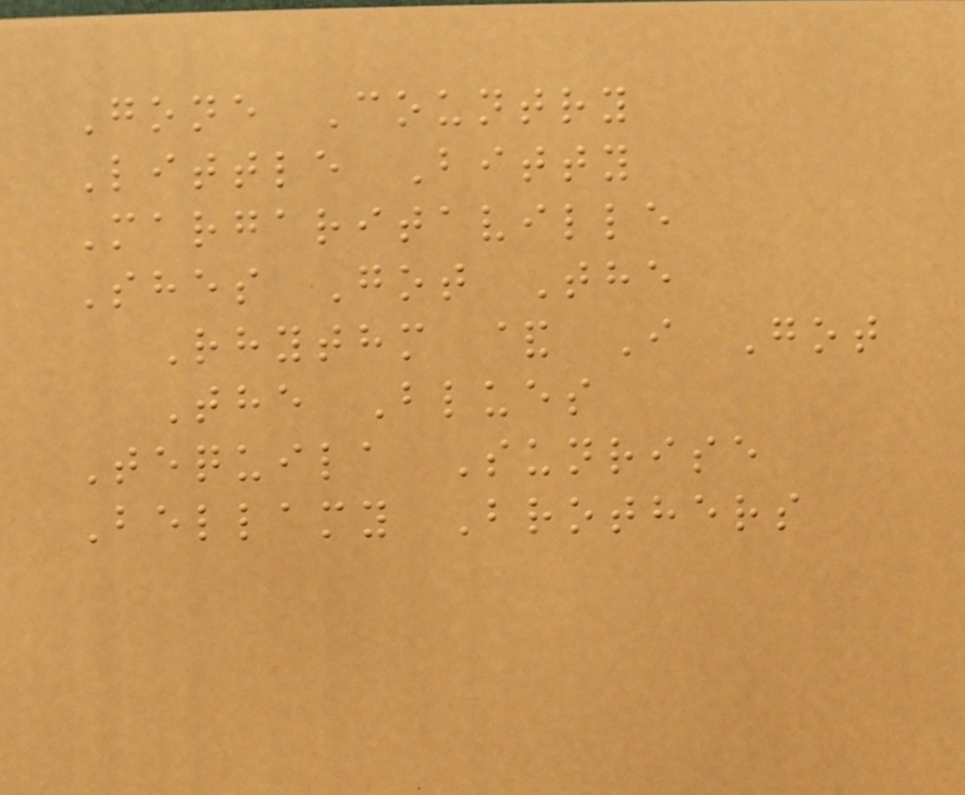Gone Country
Little Bitty
Margaritaville
Shes Got The
Rhythm & I Got
The Blues
Tequila Sunrise
Bellamy Brothers
